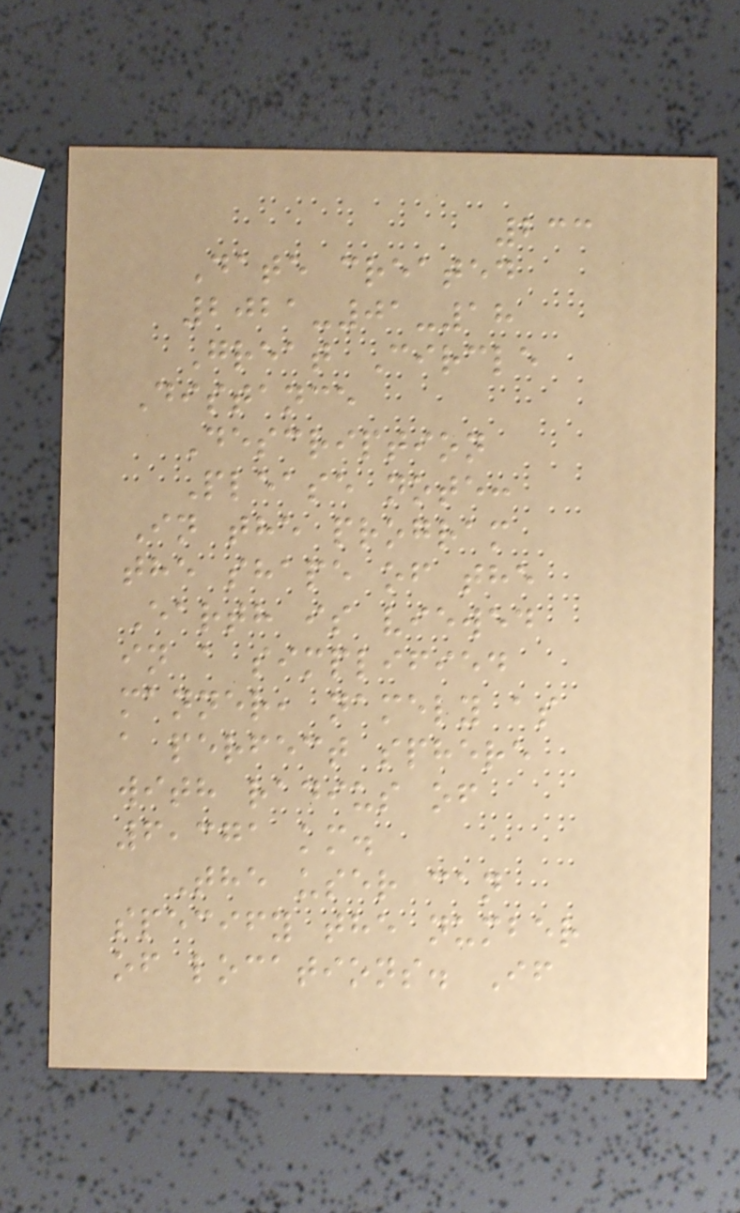233
Date created
2021-01-18
Great Circle
Distance
Description
Please note:
In the program
the shape of the
Earth is viewed
in a simplified
manner, namely as
a perfect sphere
with radius of
6,371 km.
The user can
specify the number
of locations. If
